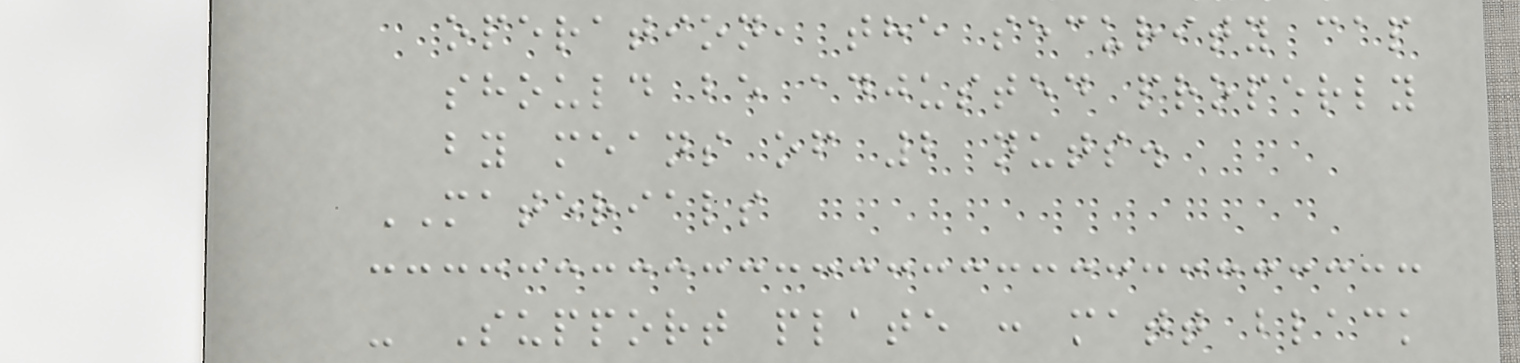operation, the security cap
should be adjusted properly
by means of 2 nuts.
MATERIALS
- Support plate : matt black
